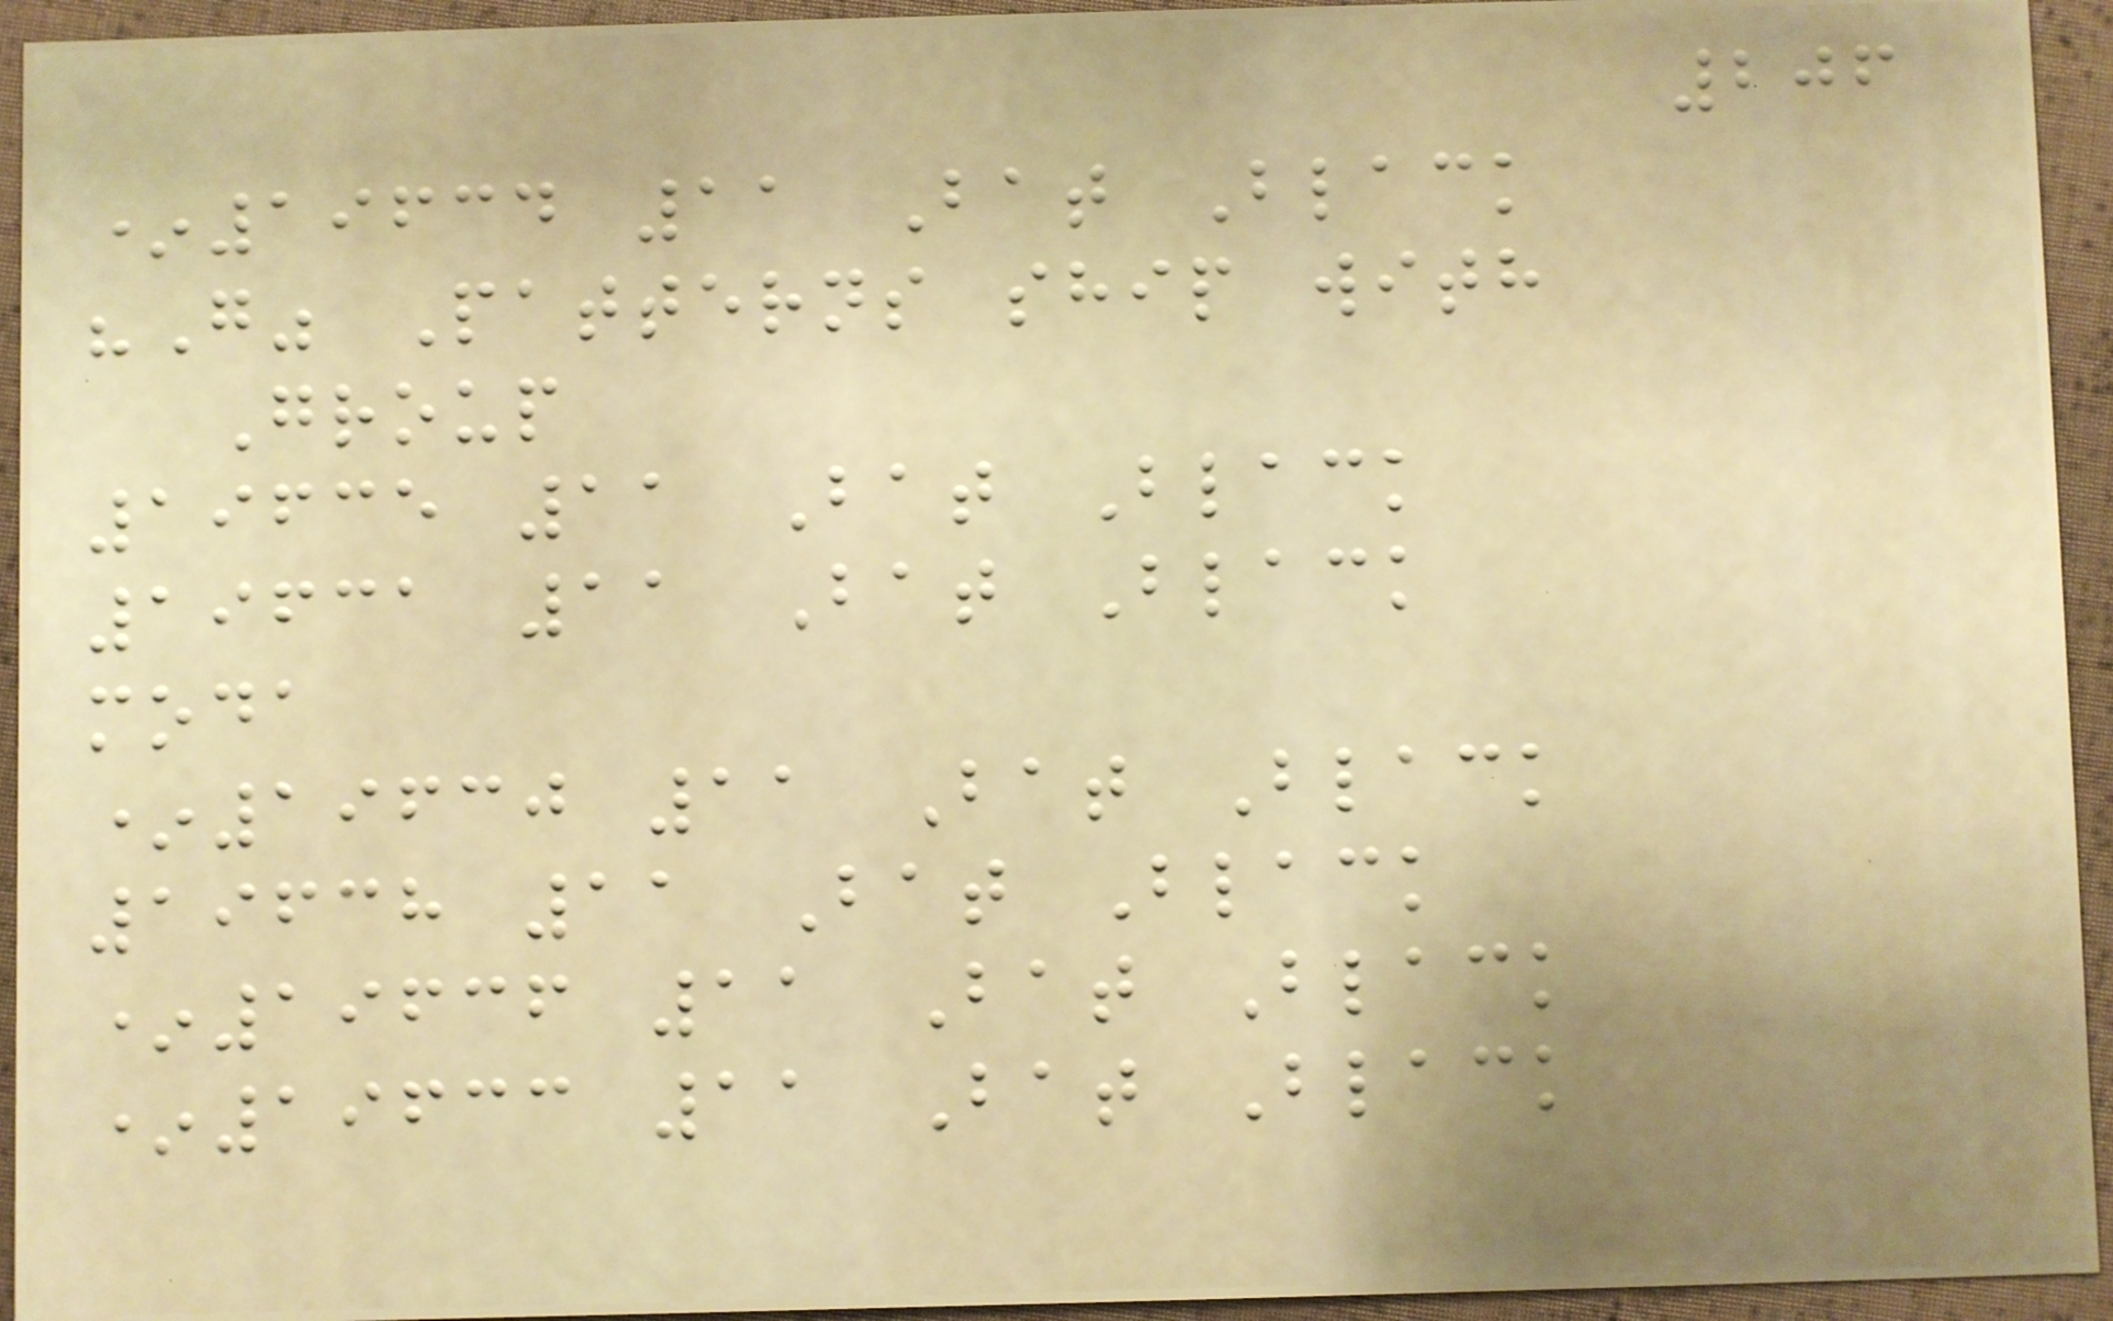206
*19634 11 Bat Black
"G" Patterns ship with
Group
19635 11 Bat Black
19631 11 Bat Black
moda
*19630 11 Bat Black
19638 11 Bat Black
*19636 11 Bat Black
*19633 11 Bat Black
